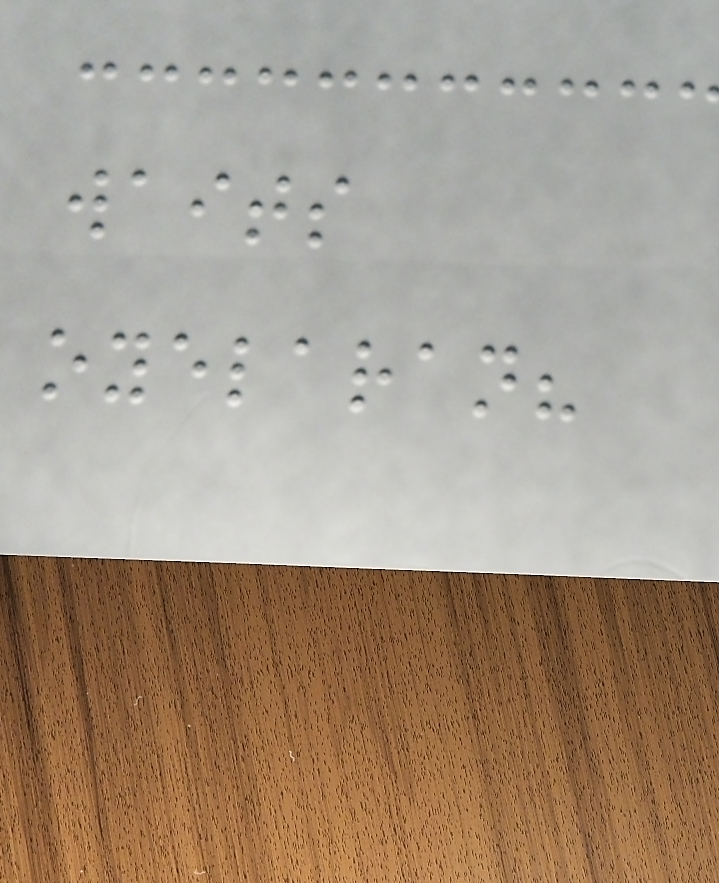waits
oyelaran?
